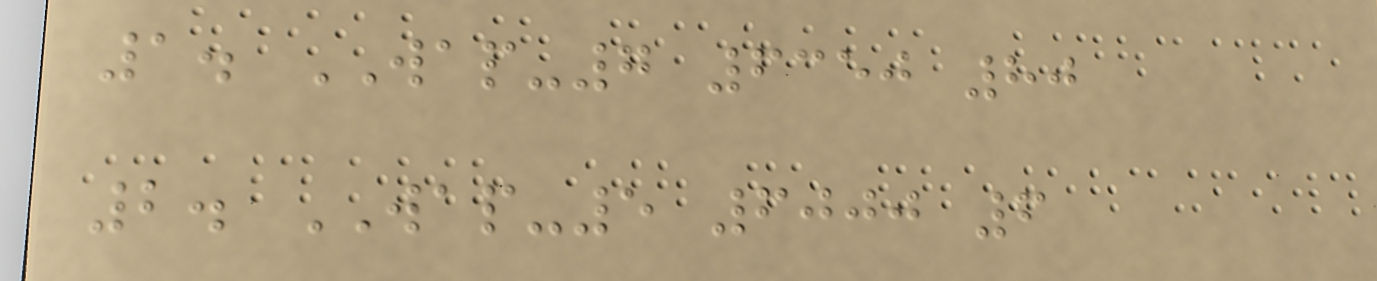1. WAP-7 6350 80
2. WAP-5 6000 6
